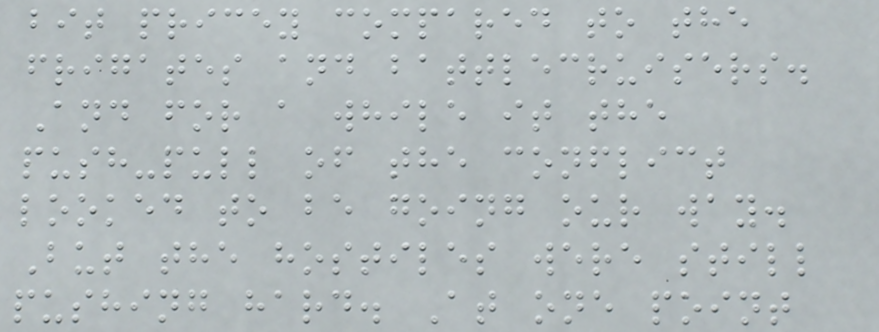bit pricey compared to the
frigates and battlecruisers.
And for a while it the
push-pull of the conflict
looked to be going our way.
But the hostiles were still
pushing hard. At one point
